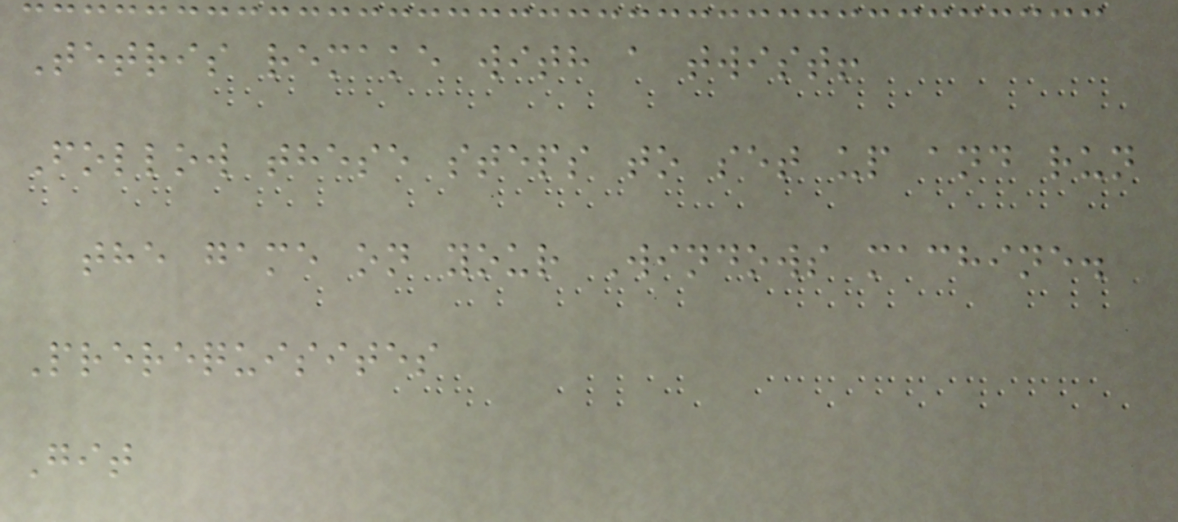Tetris remake with a twist!
Follow these steps to set up and run
the game on your Windows machine.
Prerequisites
Git
